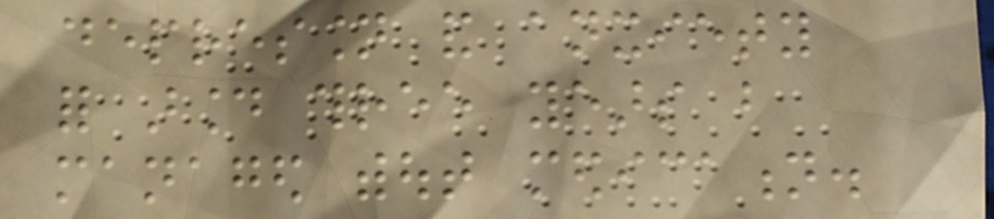depression and anxiety
for around three years but
managed without medication.
